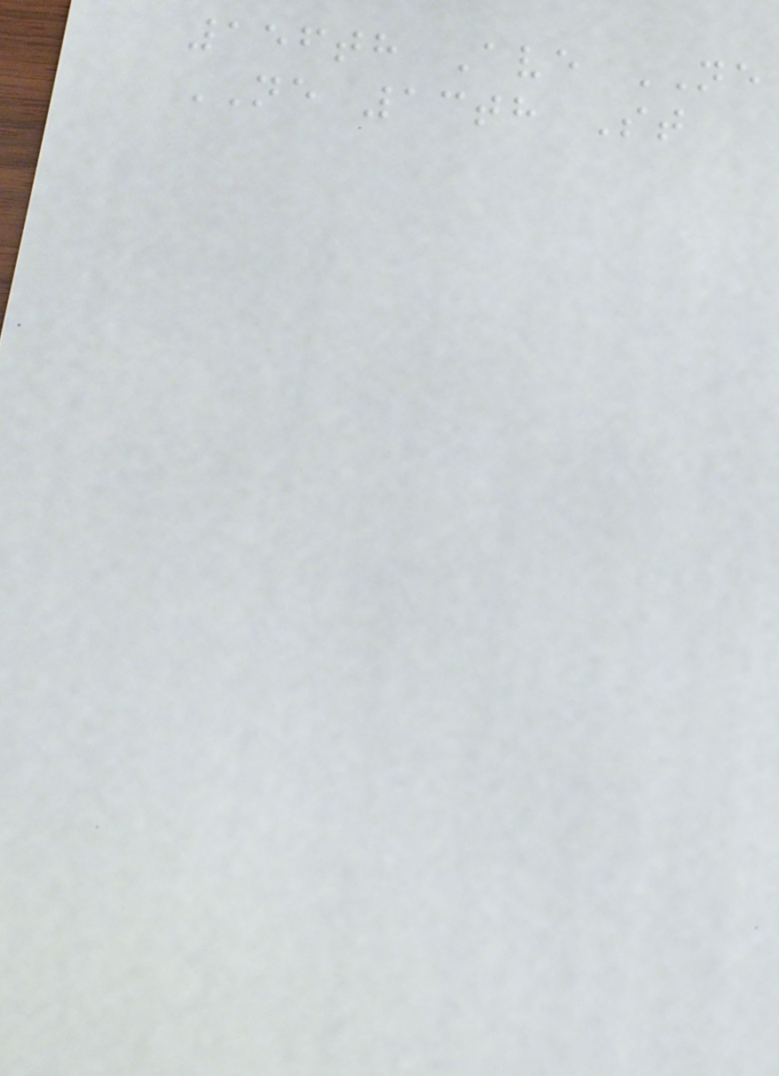156th Ave NE
NE 13th St
